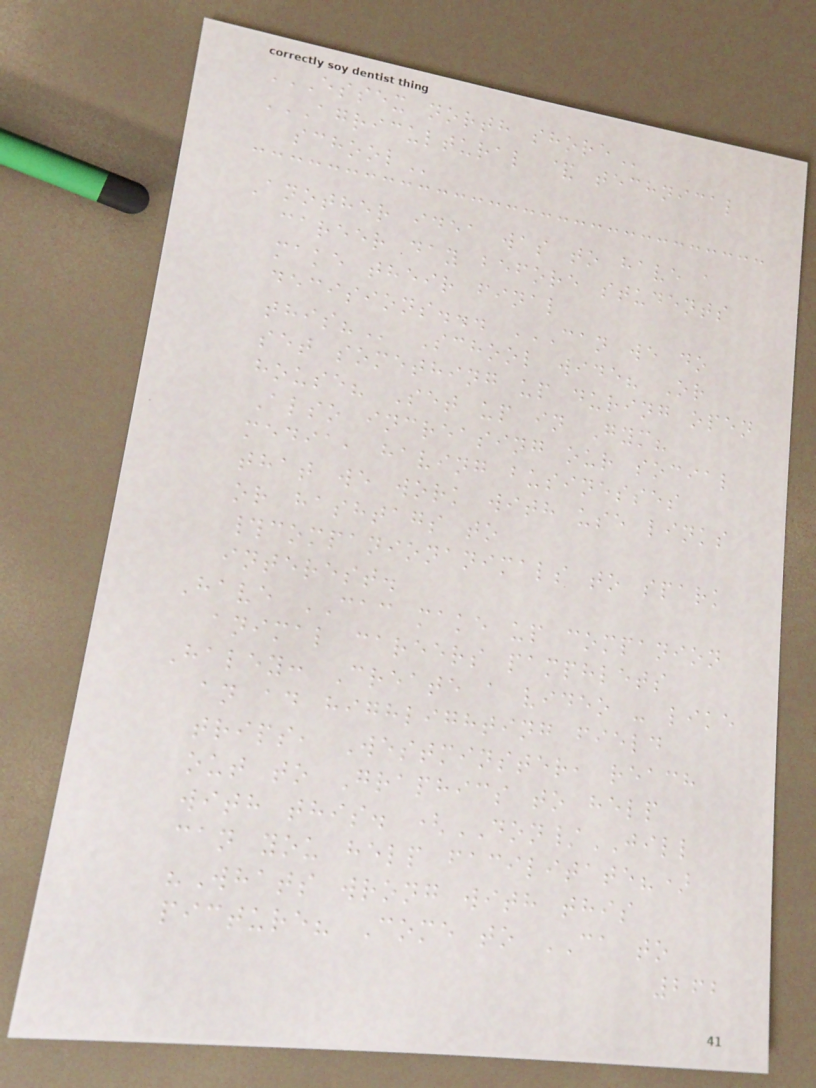ESSEX NORTH SHORE
AGRICULTURAL & TECHNICAL
SCHOOL
Another idea was to have a
career day before students
make their final
decisions... CAN WE DO
THIS? School wide? Or
set something up during open
house? Set up in Gym?
Also increasing our social
media, having businesses
that we work with use links
or hashtags to
#companionanimals to spark
interest.
Have CAC make up companion
animal careers pamphlets
Haley: Create a video - like
an ad highlighting field
trips, Westminster, reach
out to Graphics to help
with this. (DON/JILL
can you help facilitate?)
"Whats wrong with this
picture? Come to CA to
262
